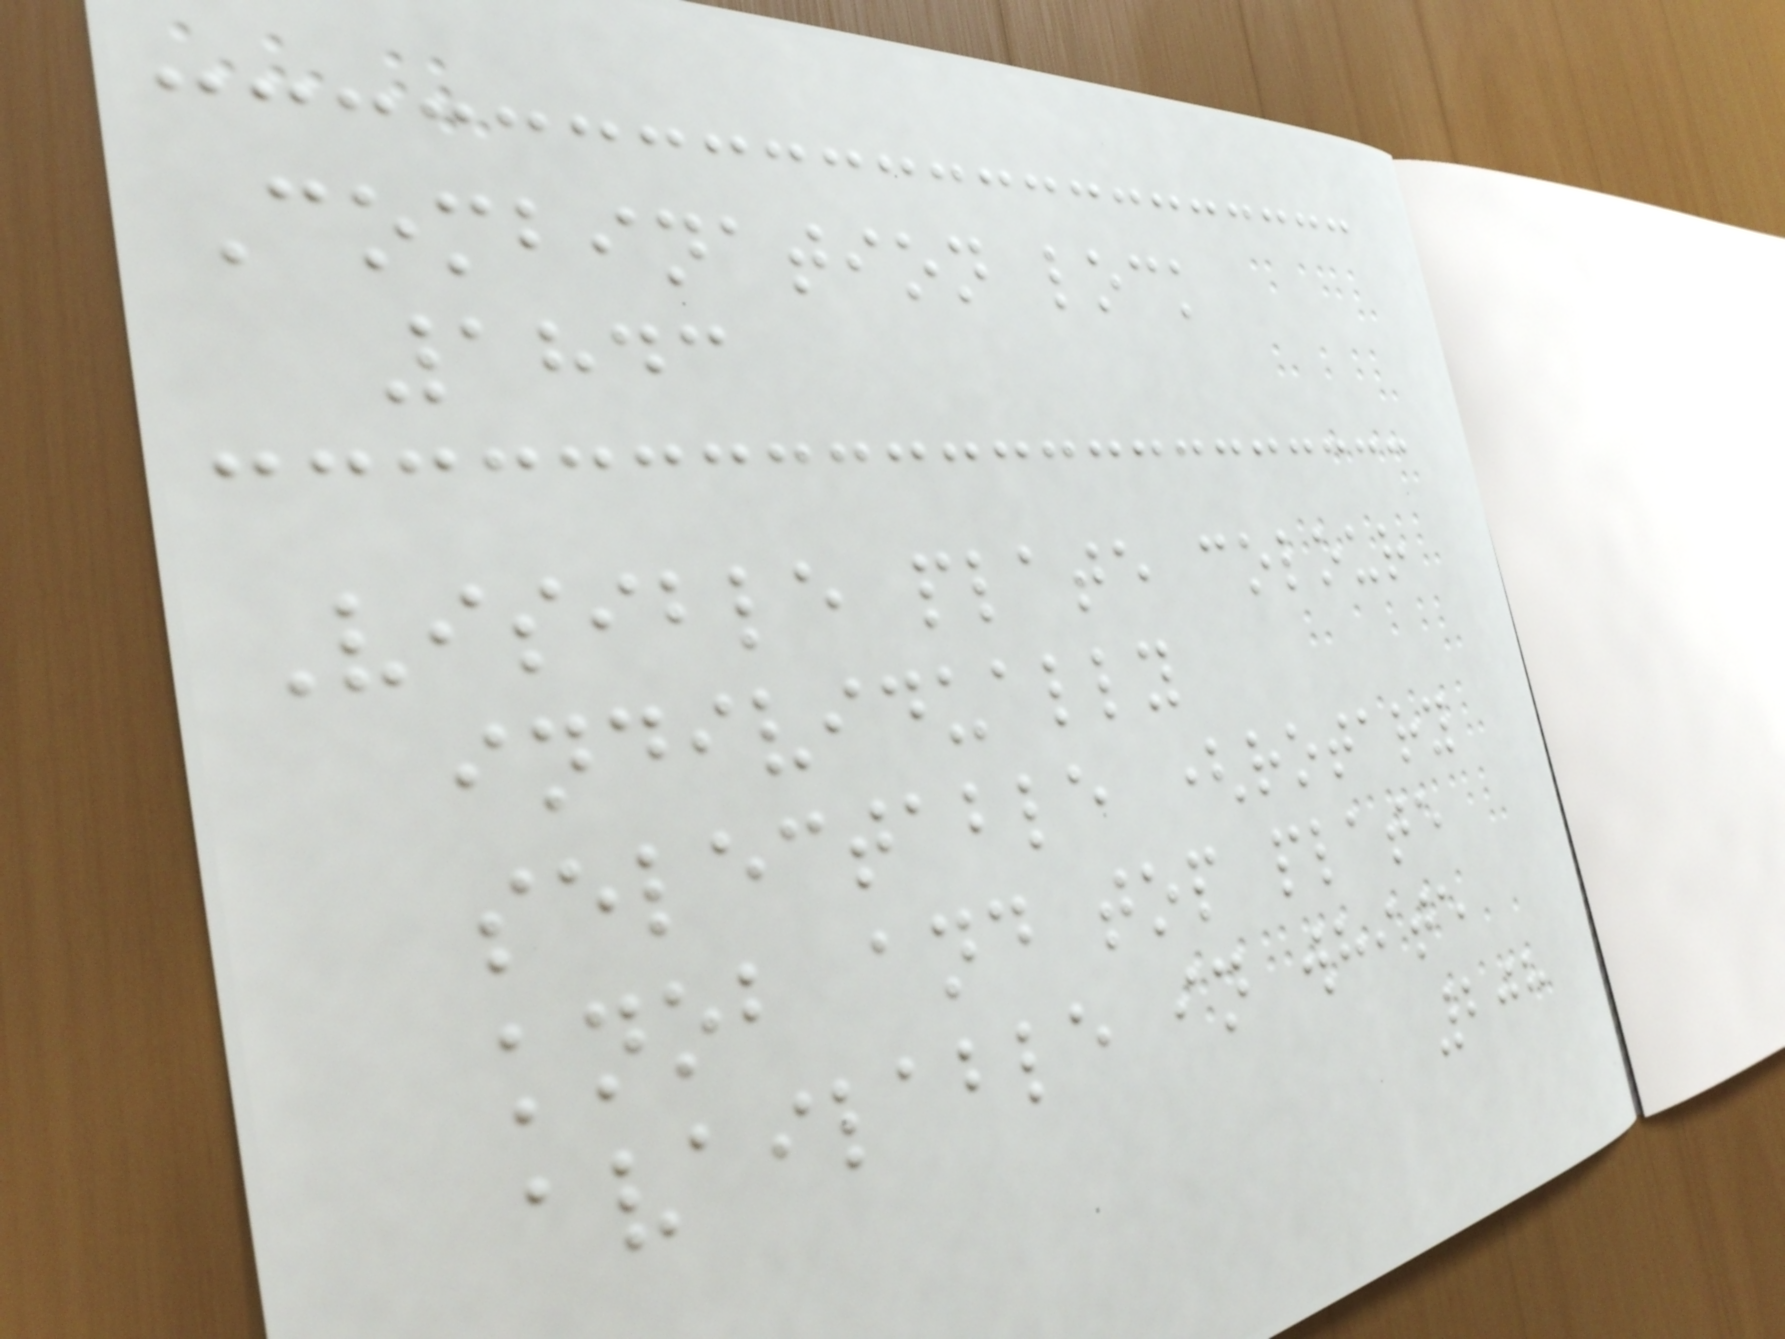Combination lock
1843
Visible plate colour
individually
selectable (rotary
knob and top plate
available in white
208
